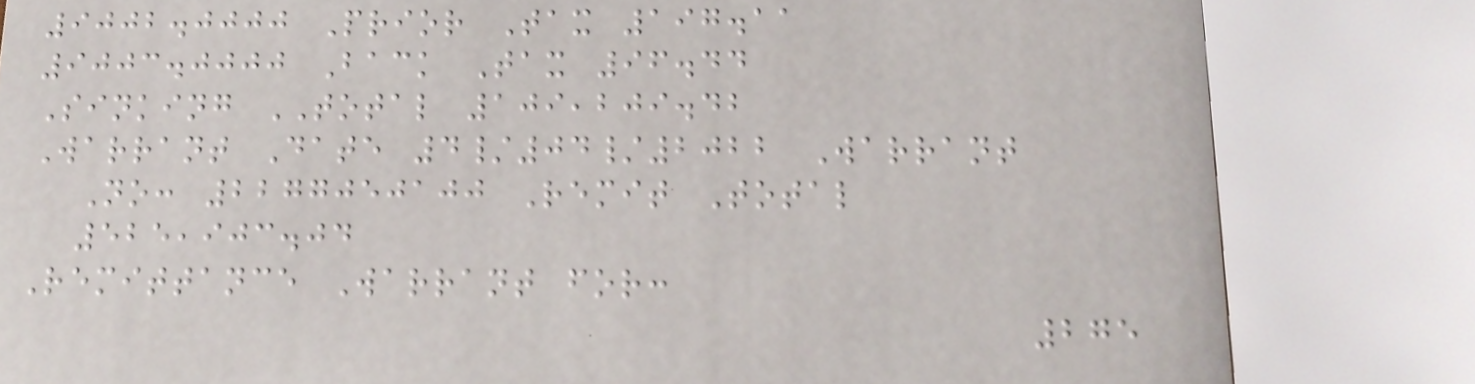9002.0000 Prior Tax 197.11
9003.0000 Back Tax 96.44
Sinking TOTAL 109,209.42
Warrant Date 4/04/2022 Warrant
No: 2277050100 Remit Total
525,903.04
Remittance Warrant for:
275
